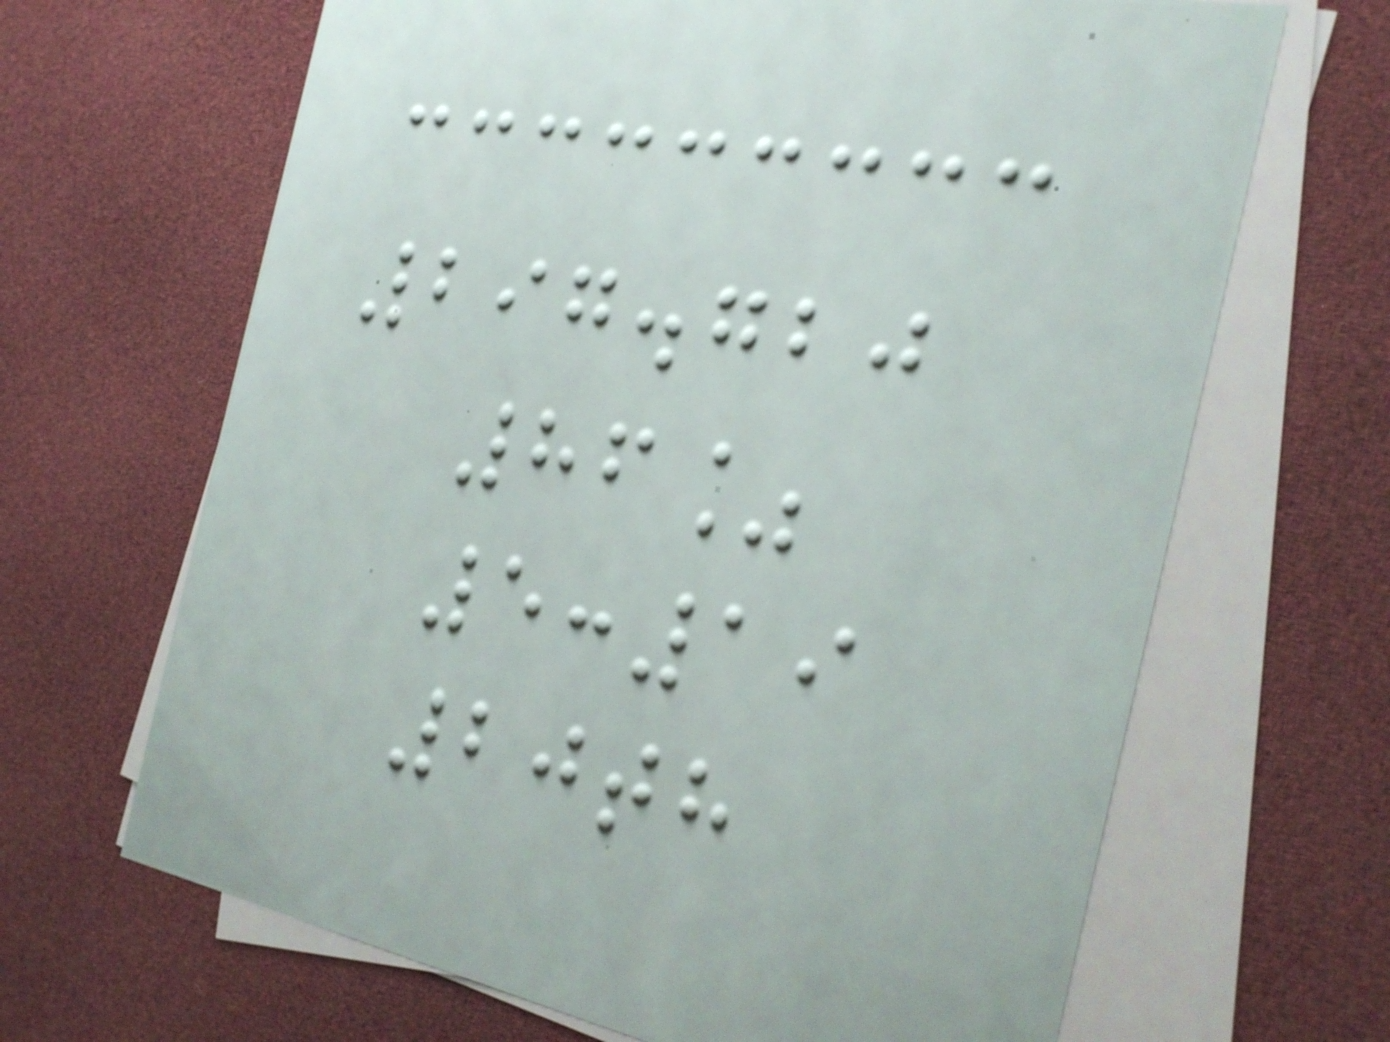297.720
86%
5:19
20th
